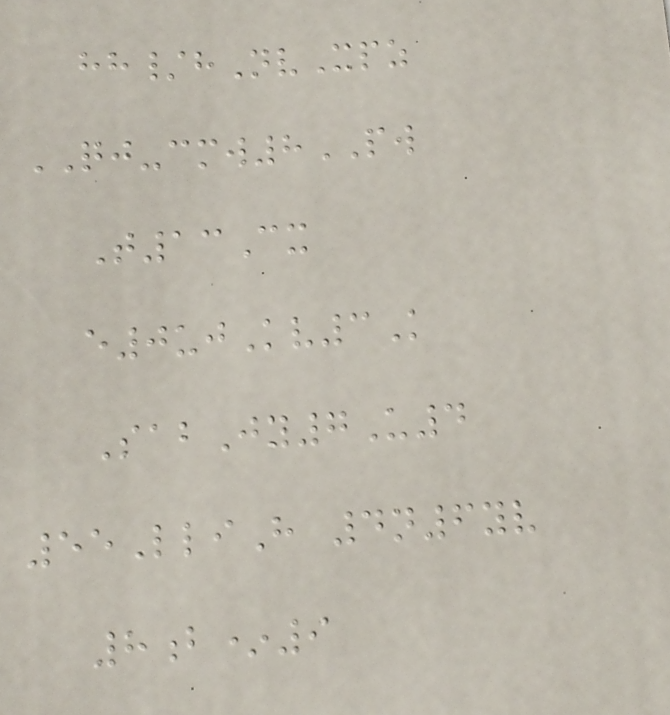hh/hNvXpz
QJ-cmw8PW
T13Cx
e0ujKv3K
SabJy7U4
55LliH 4n6yv
8b*9
